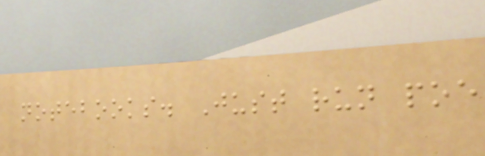notebooks. Just run poe
